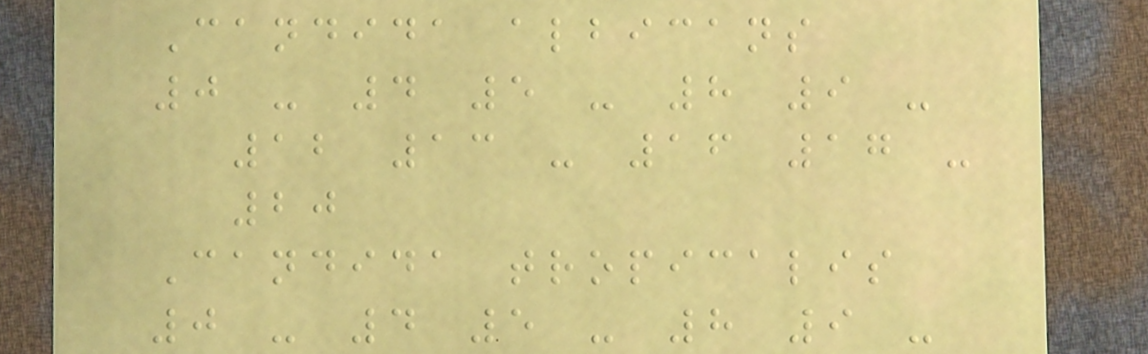Candida albicans
0 - 4 5 - 8 9 -
12 13 - 16 17 -
20
Candida tropicalis
0 - 4 5 - 8 9 -
